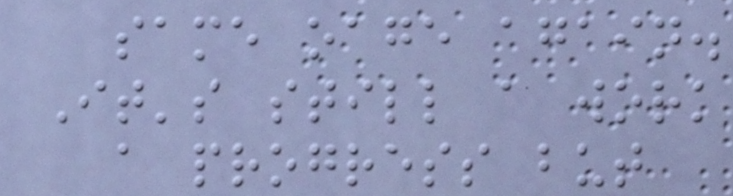same oage again.
It's still a work
a progress but
